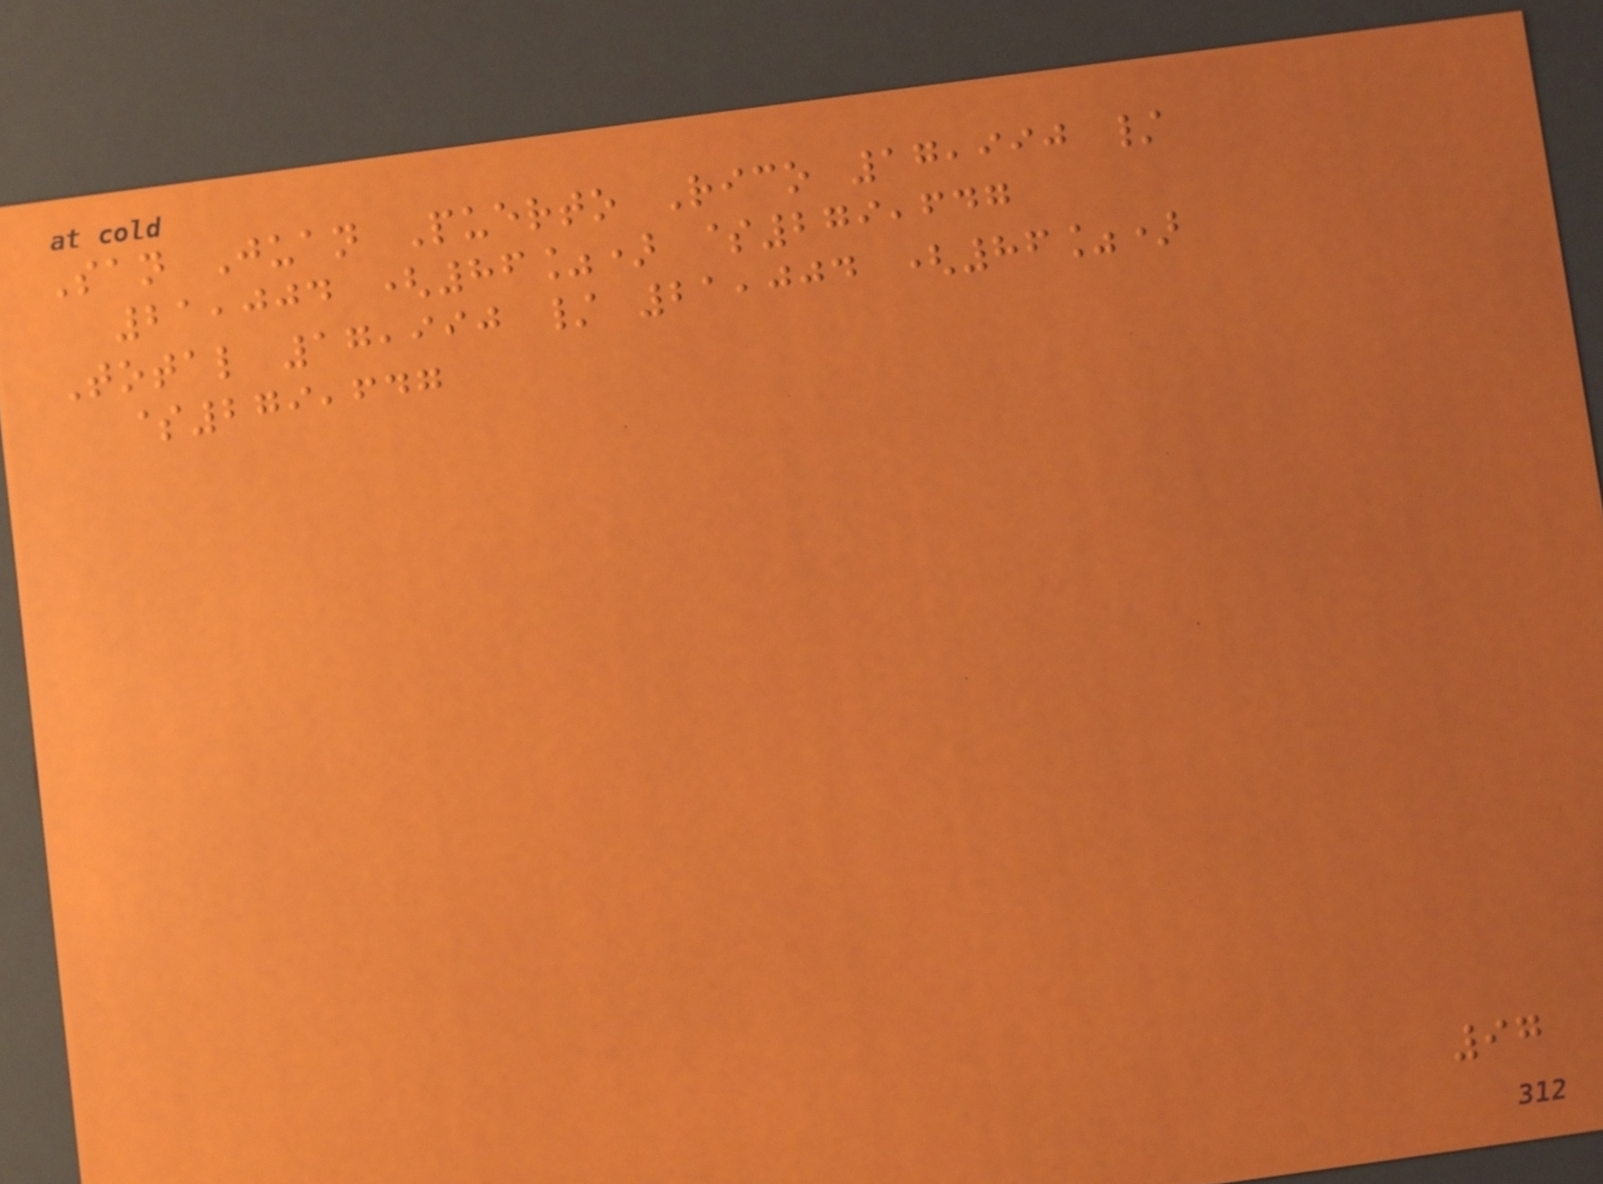San Juan Puerto Rico 17,990 /
21,004 (86%) $279,647
Total 17,990 / 21,004 (86%)
$279,647
97
